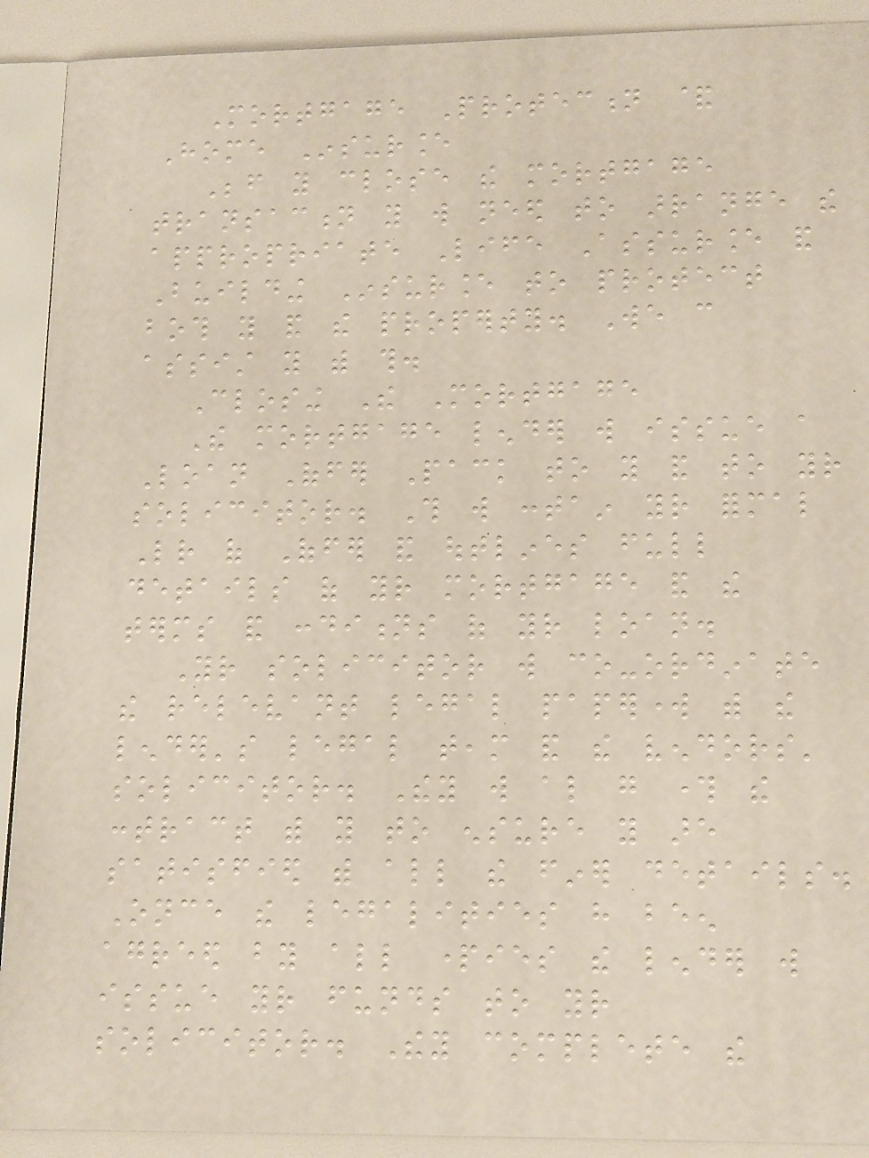Mortgage Protection &
Home Insurance
Before you close the mortgage
transaction you will need to arrange the
appropriate Life Assurance and
Building Insurance to protect
both you and the property. We can
assist you with this.
Closing The Mortgage
The mortgage lender will issue a
Loan Offer Pack to you and to your
solicitor. This will contain your formal
Letter of Offer and outlines full
details of your mortgage and the
terms and conditions of your loan.
Your solicitor will co-ordinate
the relevant legal paperwork with the
lender's legal team and the vendors'
solicitor. They will also go through the
contract with you to ensure you are
satisfied with all the finer details.
Once the legalities have been
agreed by all parties the lender will
issue your funds to your
solicitor. They complete the
